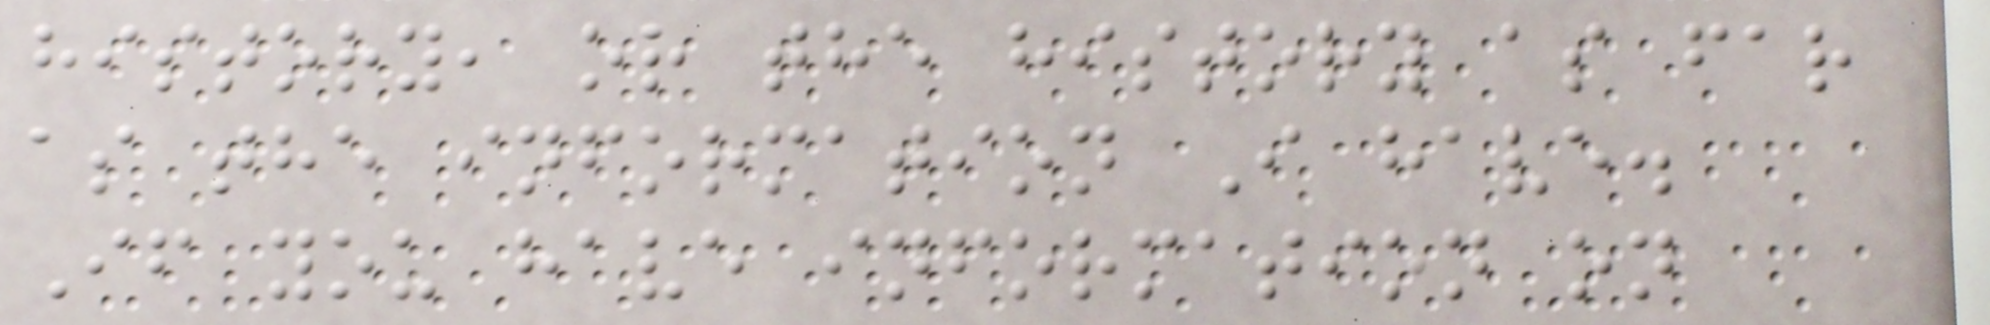history, or the history as far
as the information I have.
If you have information on
